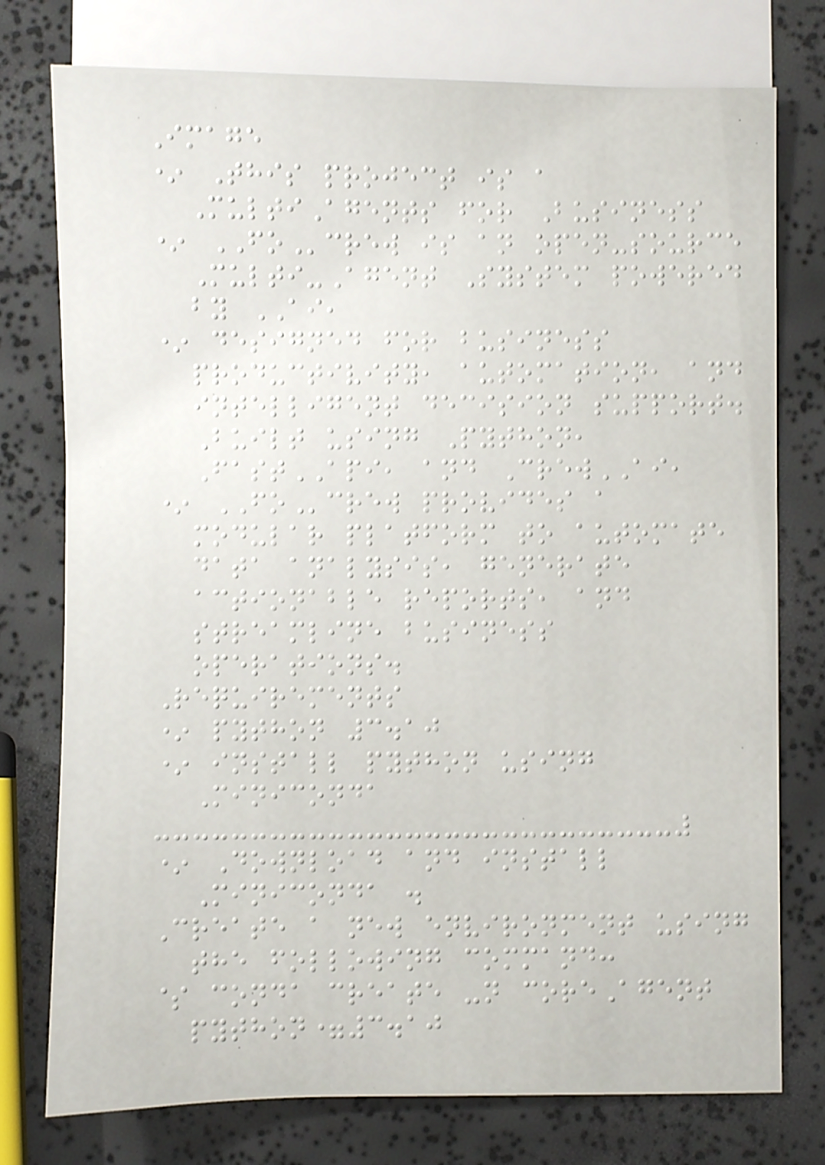Image
* This project is a
MultiAgents for Business
* FOcrew is an open-source
Multi-Agent System powered
by AI,
* designed for business
productivity, automation, and
intelligent decision support.
Built using Python,
FastAPI, and CrewAI,
* FOcrew provides a
modular platform to automate
data analysis, generate
actionable reports, and
streamline business
operations.
Requirements
* python 3.10
* install python using
Miniconda
* Download and install
Miniconda .
Create a new environment using
the following command:
$ conda create -n coreAgent
python=3.10
